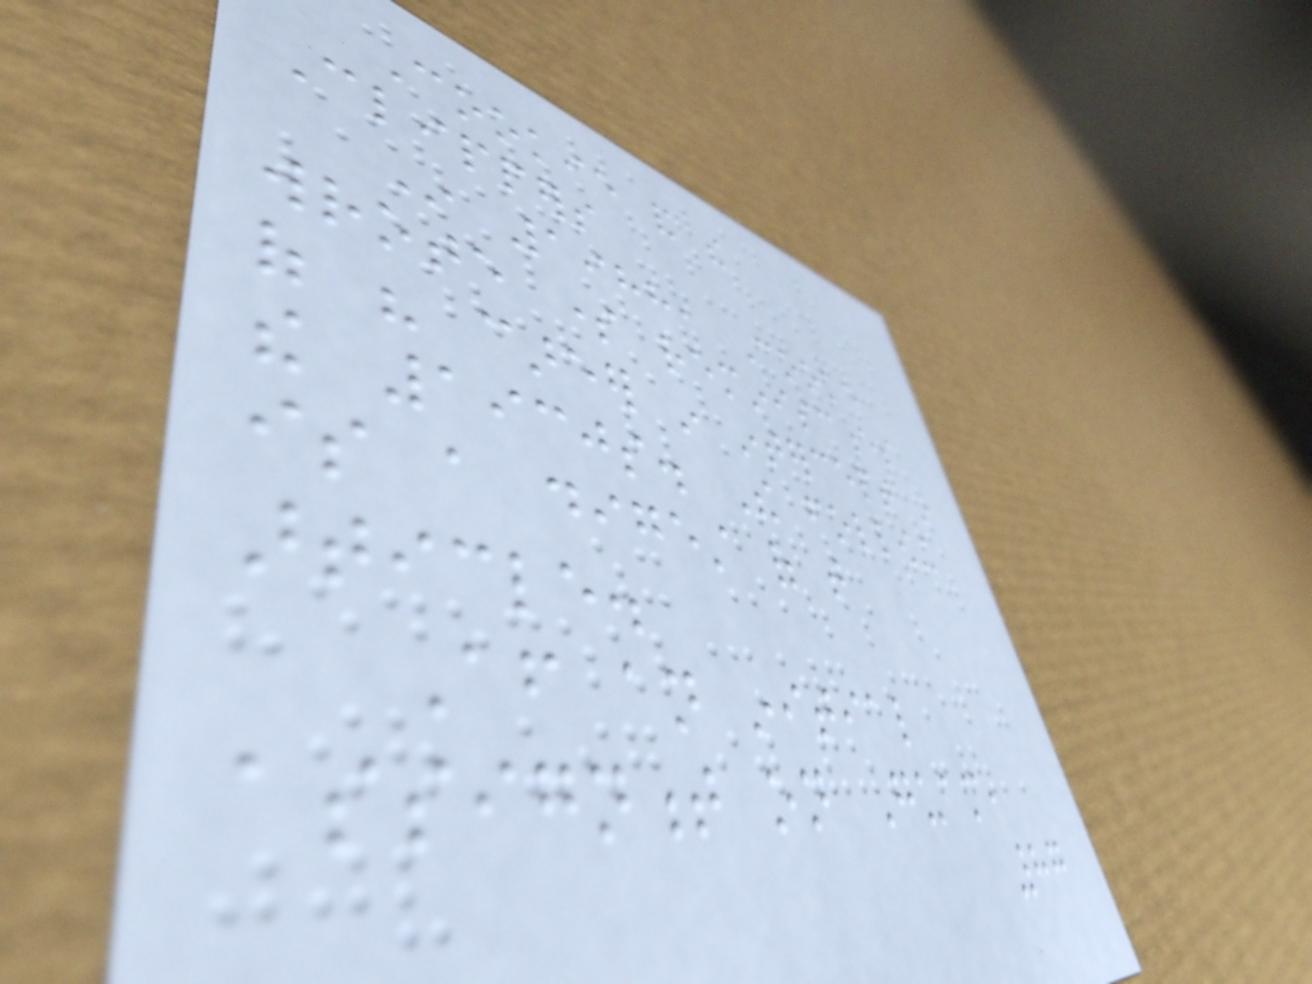Cookie and the
Clippers
In 1988, Cooke
wrote some reminiscences
of his career in intercept in
the 1930s. The following
is a digest of that
article.
After an initial
assignment on Guam,
87
